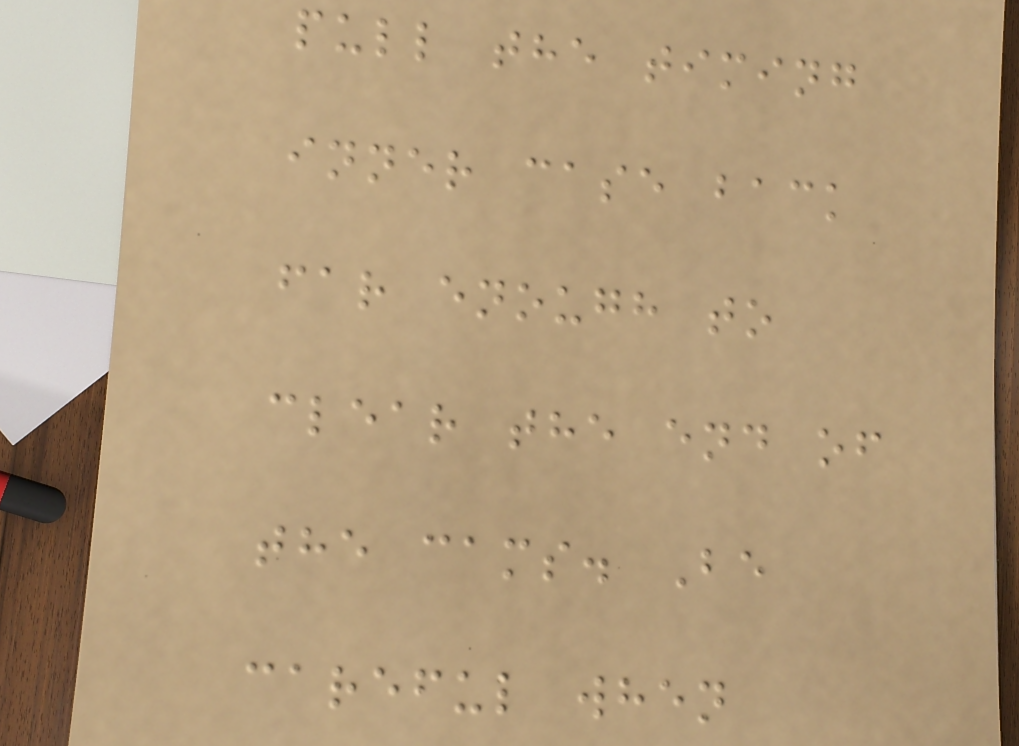pull the timing
inner case back
far enough to
clear the end of
the cams. Be
careful when
